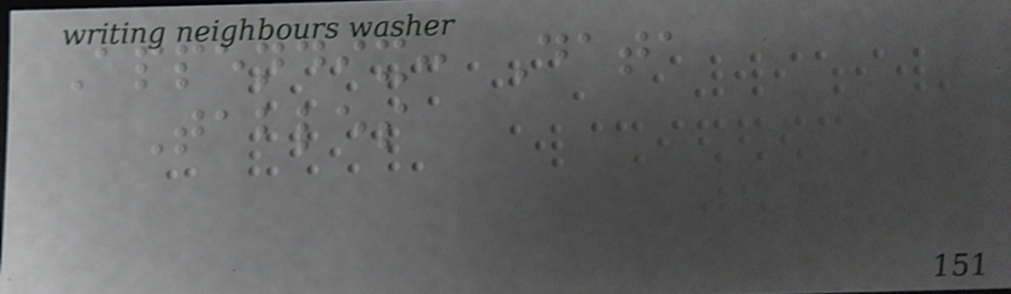Appendix: Data
Tables
